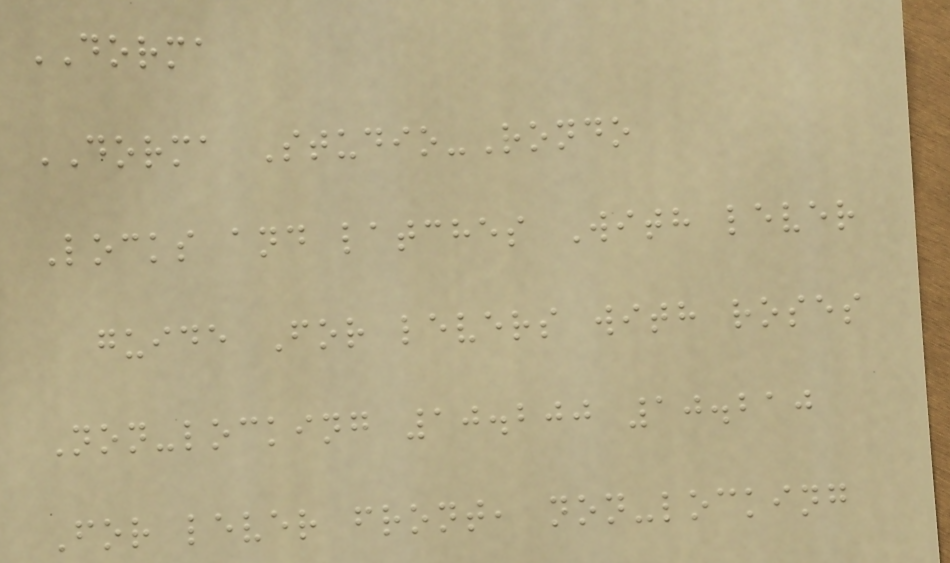DORMA
DORMA Studio-Rondo
Locks and latches With lever
guide For levers with roses
Non-locking 10.200 10.210
For lever front, non-locking
